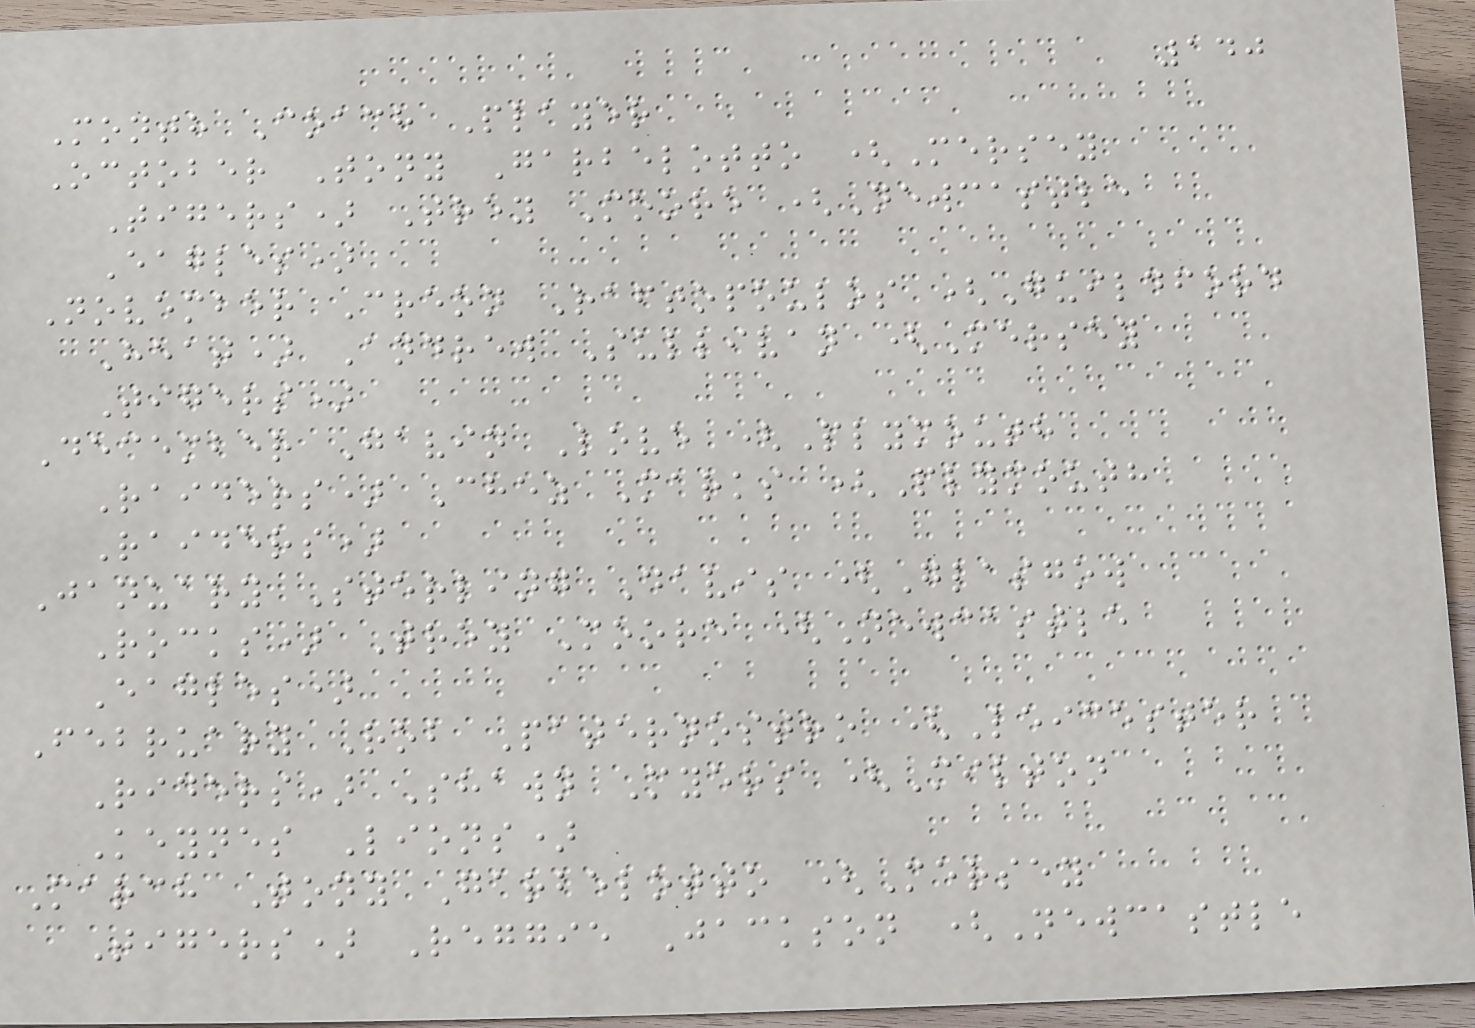140
Month Coach Player
October Tony Garbelotto (Mersey
Tigers) Trey Moore (Newcastle
Eagles)
November Creon Raftopoulos (Guildford
Heat) Andrew Sullivan (Mersey
Tigers)
December Gavin Love (Plymouth
Raiders) Chez Marks (Plymouth
Raiders)
January Sterling Davis (Glasgow
Rocks) Trey Moore (Newcastle
Eagles)
February Rob Paternostro (Leicester
Riders) Shawn Myers (Milton
Keynes Lions)
March Tony Garbelotto (Mersey
Tigers) Reggie Jackson (Newcastle
